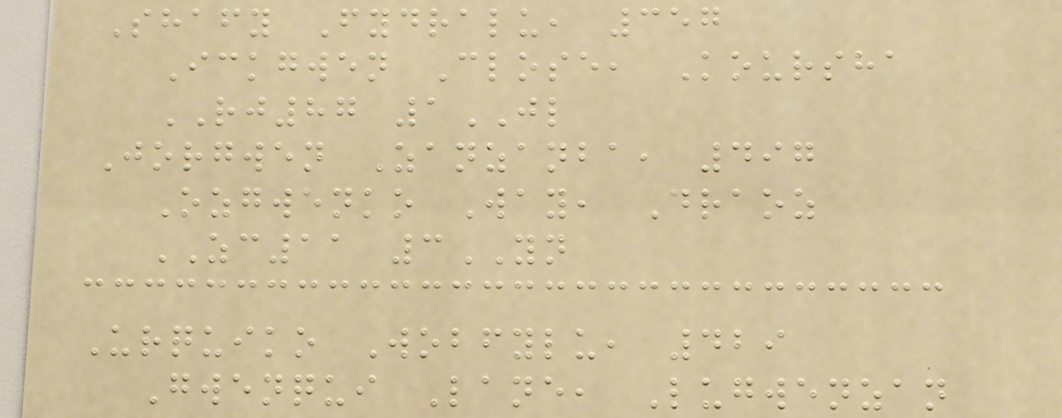Shafy Fydralu, 357
Ickgwen Close, Koursha
RJ87 1JL
Jorgwen Zanzanba, 497
Ozgwenko Way, Draoz
ZC11 3YN
Urquiko Wobfylu, 429
Gwenqui Lane, Lugwenzan
